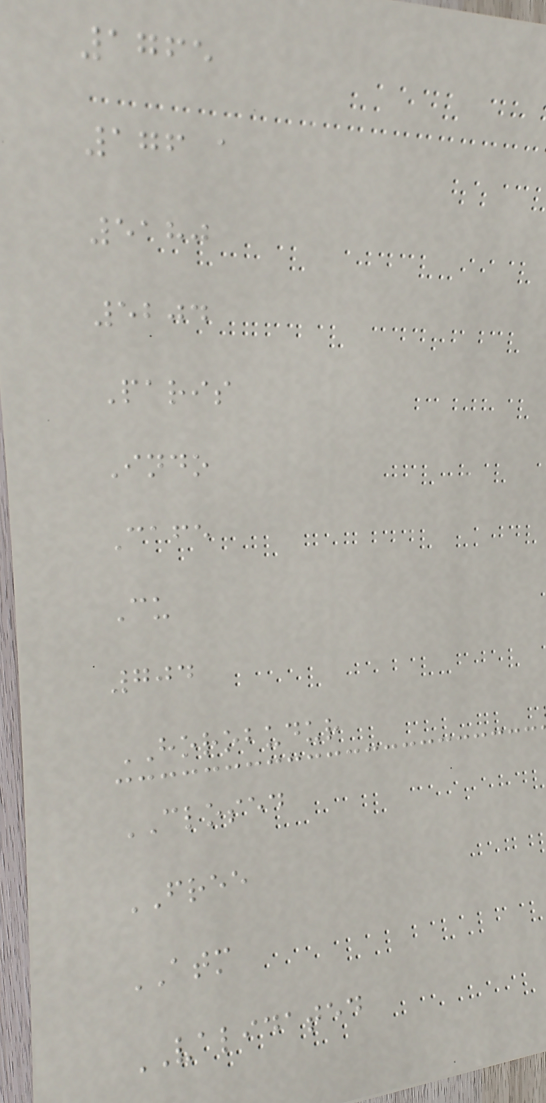1765
176 a
5180
5204
Paris
Indo
Cafe
Cu
704
HOROBUDUR
CLOSED
FREE
ATM
VALIDATED
